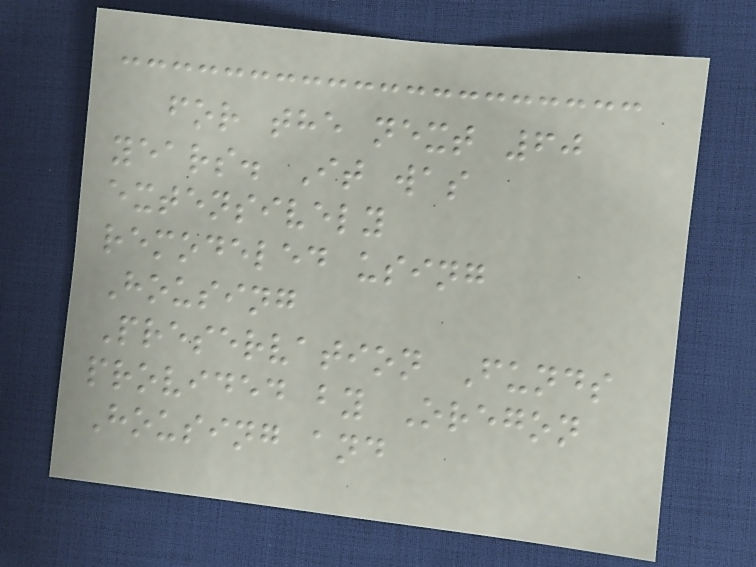for the next 60
years. It was
extensively
remodeled using
Housing
Preservation Funds
provided by Oregon
Housing and
